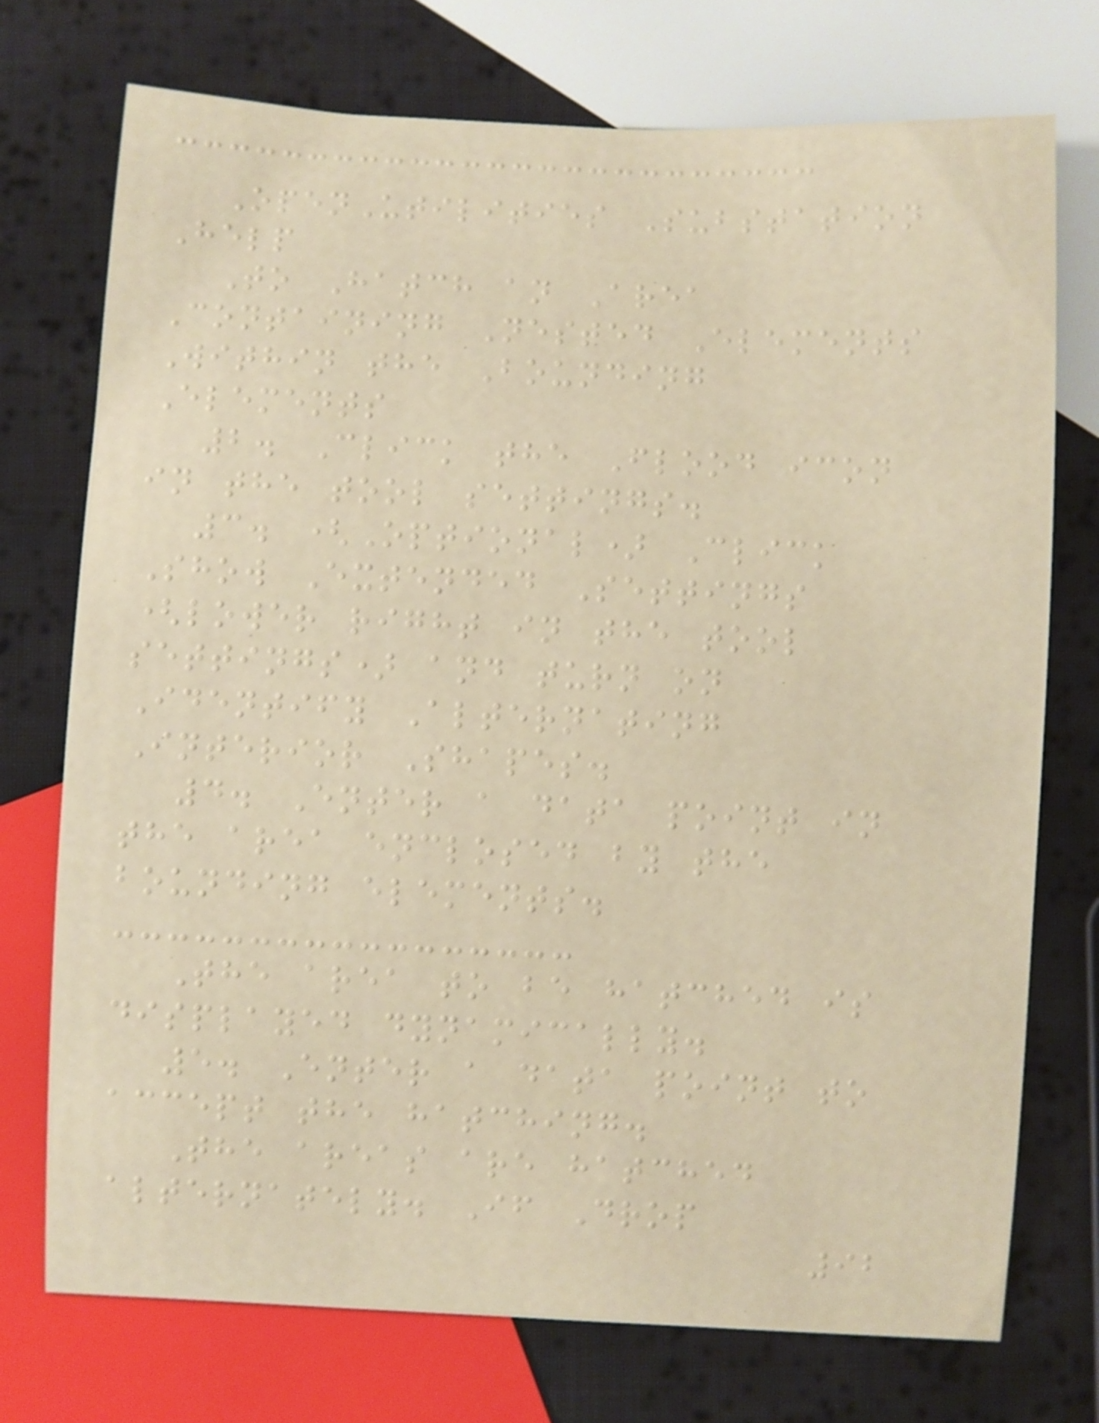OpenUtilities Substation
Help
To Hatch an Area
Containing Nested Elements
Within the Bounding
Elements
2. Click the Flood icon
in the tool settings.
3. (Optional) Click
Show Extended Settings
(lower right in the tool
settings) and turn on
Identify Alternating
Interior Shapes.
4. Enter a data point in
the area enclosed by the
bounding elements.
The area to be hatched is
displayed dynamically.
5. Enter a data point to
accept the hatching.
The areas are hatched
alternately. If Drop
92
